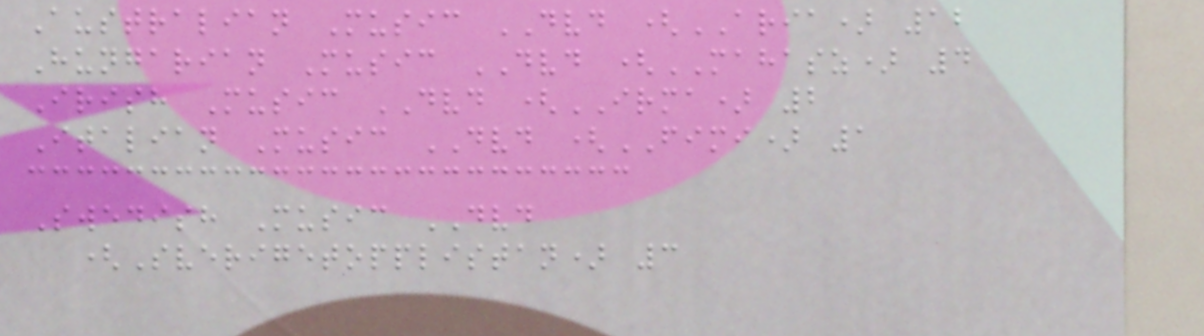Australian Music DVD (ARIA) 12
Hungarian Music DVD (MAHASZ) 4
Irish Music DVD (IRMA) 2
Italian Music DVD (FIMI) 1
Swedish Music DVD
(Sverigetopplistan) 3
